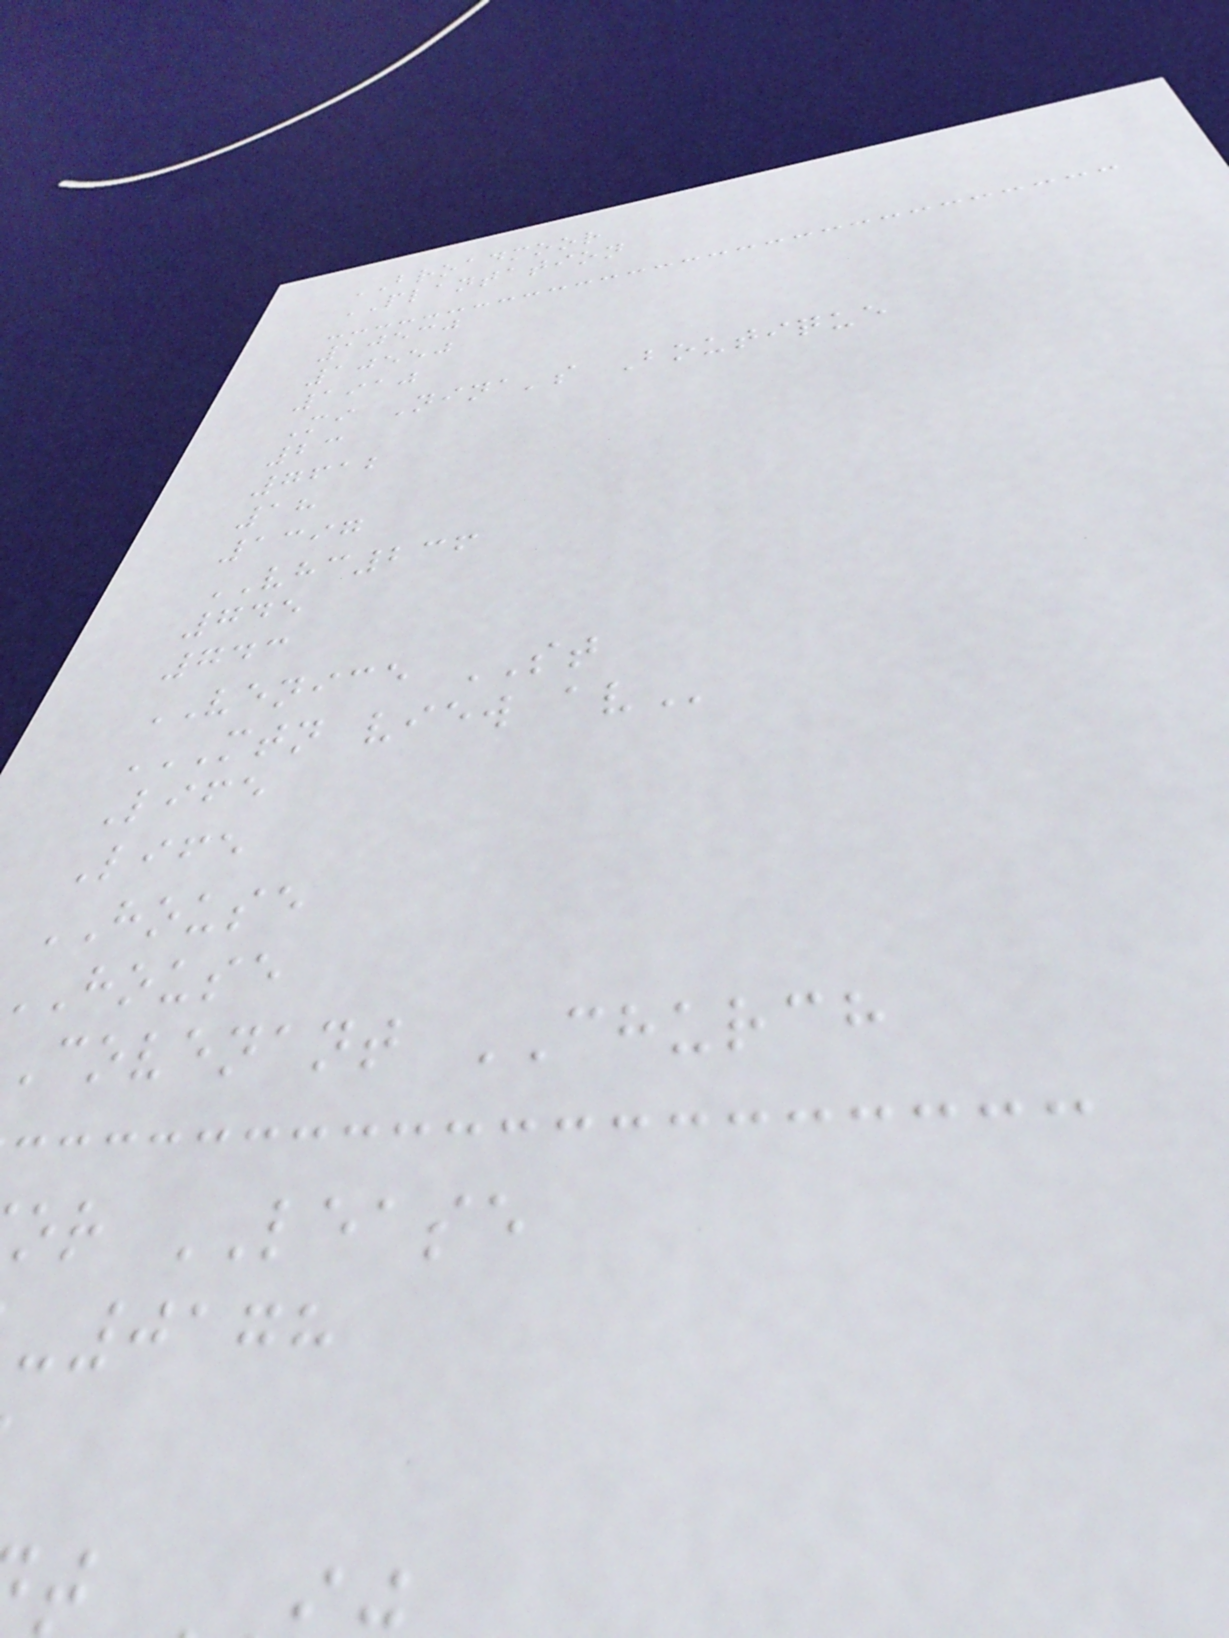BROADMOOR
PLANTATION
10530
10550
1910
Mi Nina's Boutique
23
7612
18
1397
VHC236
745
743
VENICE ST
MTN VIEW AV
Life
Life
HOUSE
house
covenant CHURCH
or LEASE
-0178
